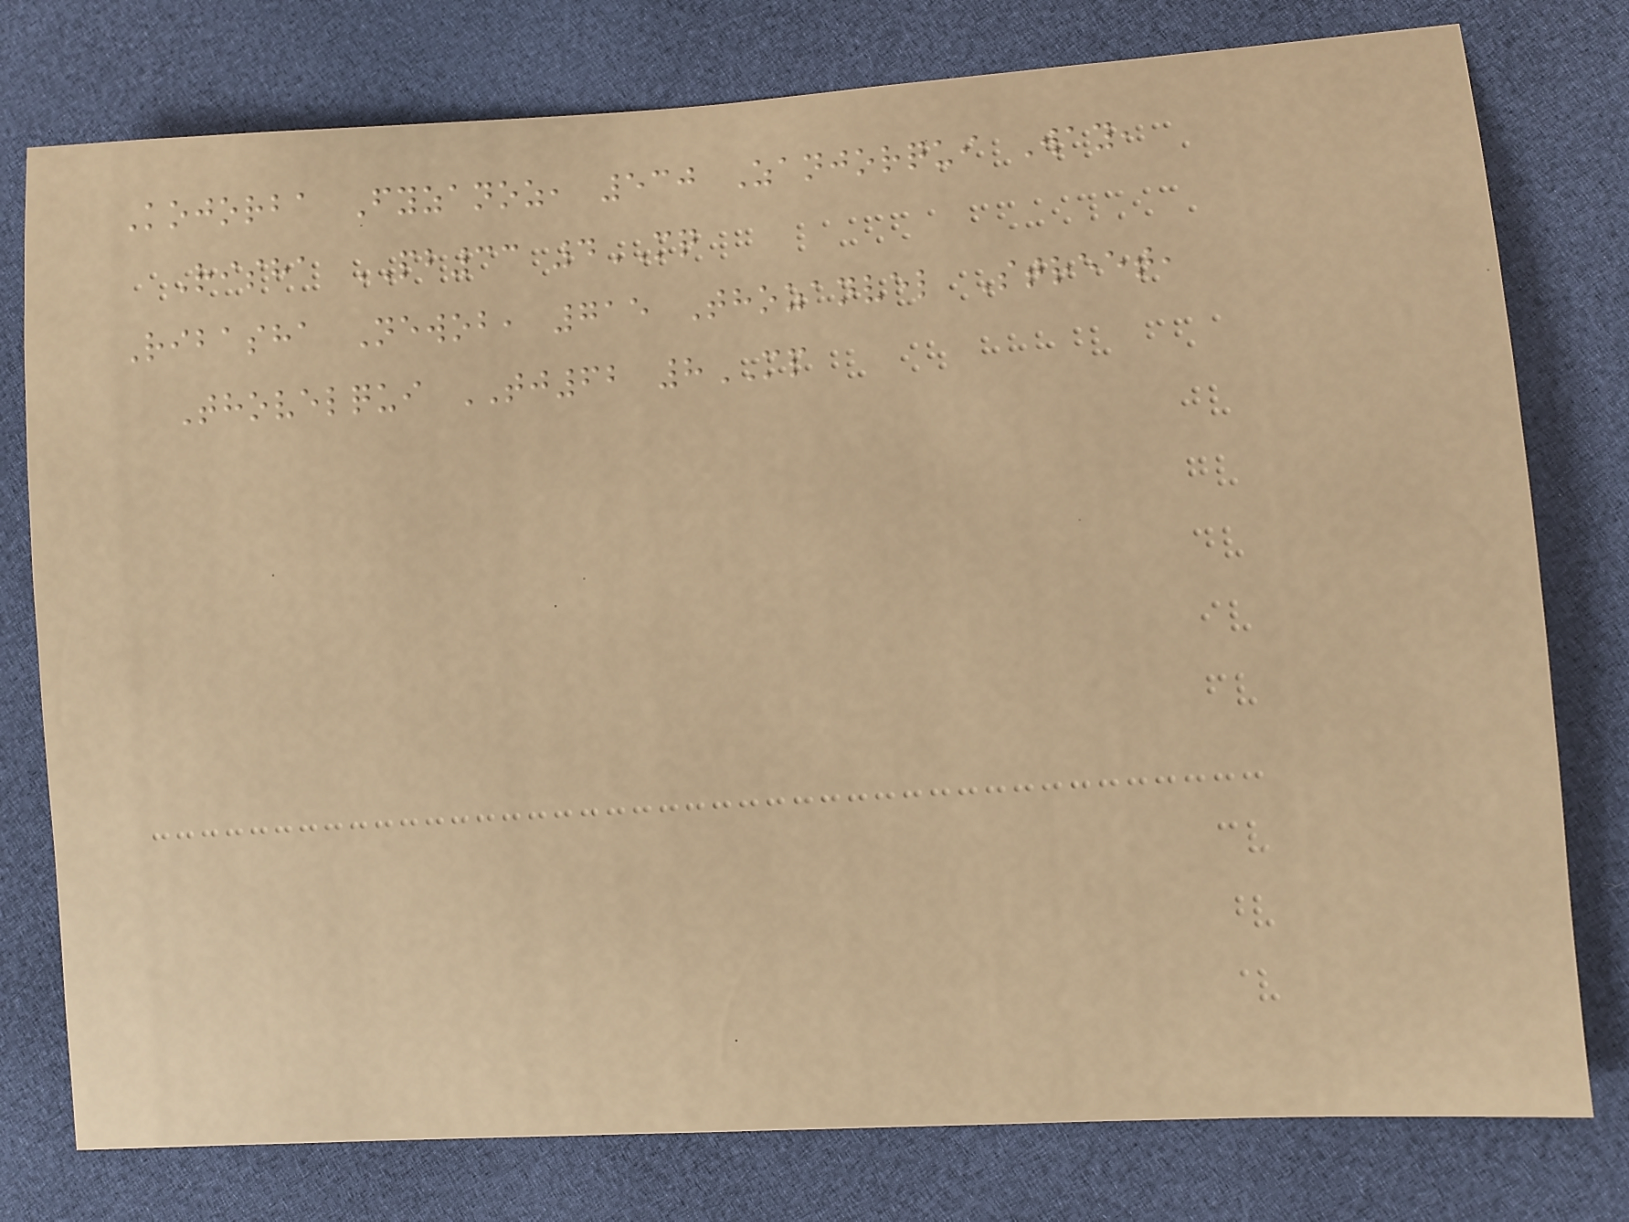Kojorba Fyzanoz, 530 Zanjorqui Way,
Risha PB33 4MQ
Ribasha Newob, 715 Thozanvel Street,
Thovelqui TJ62 8MP
